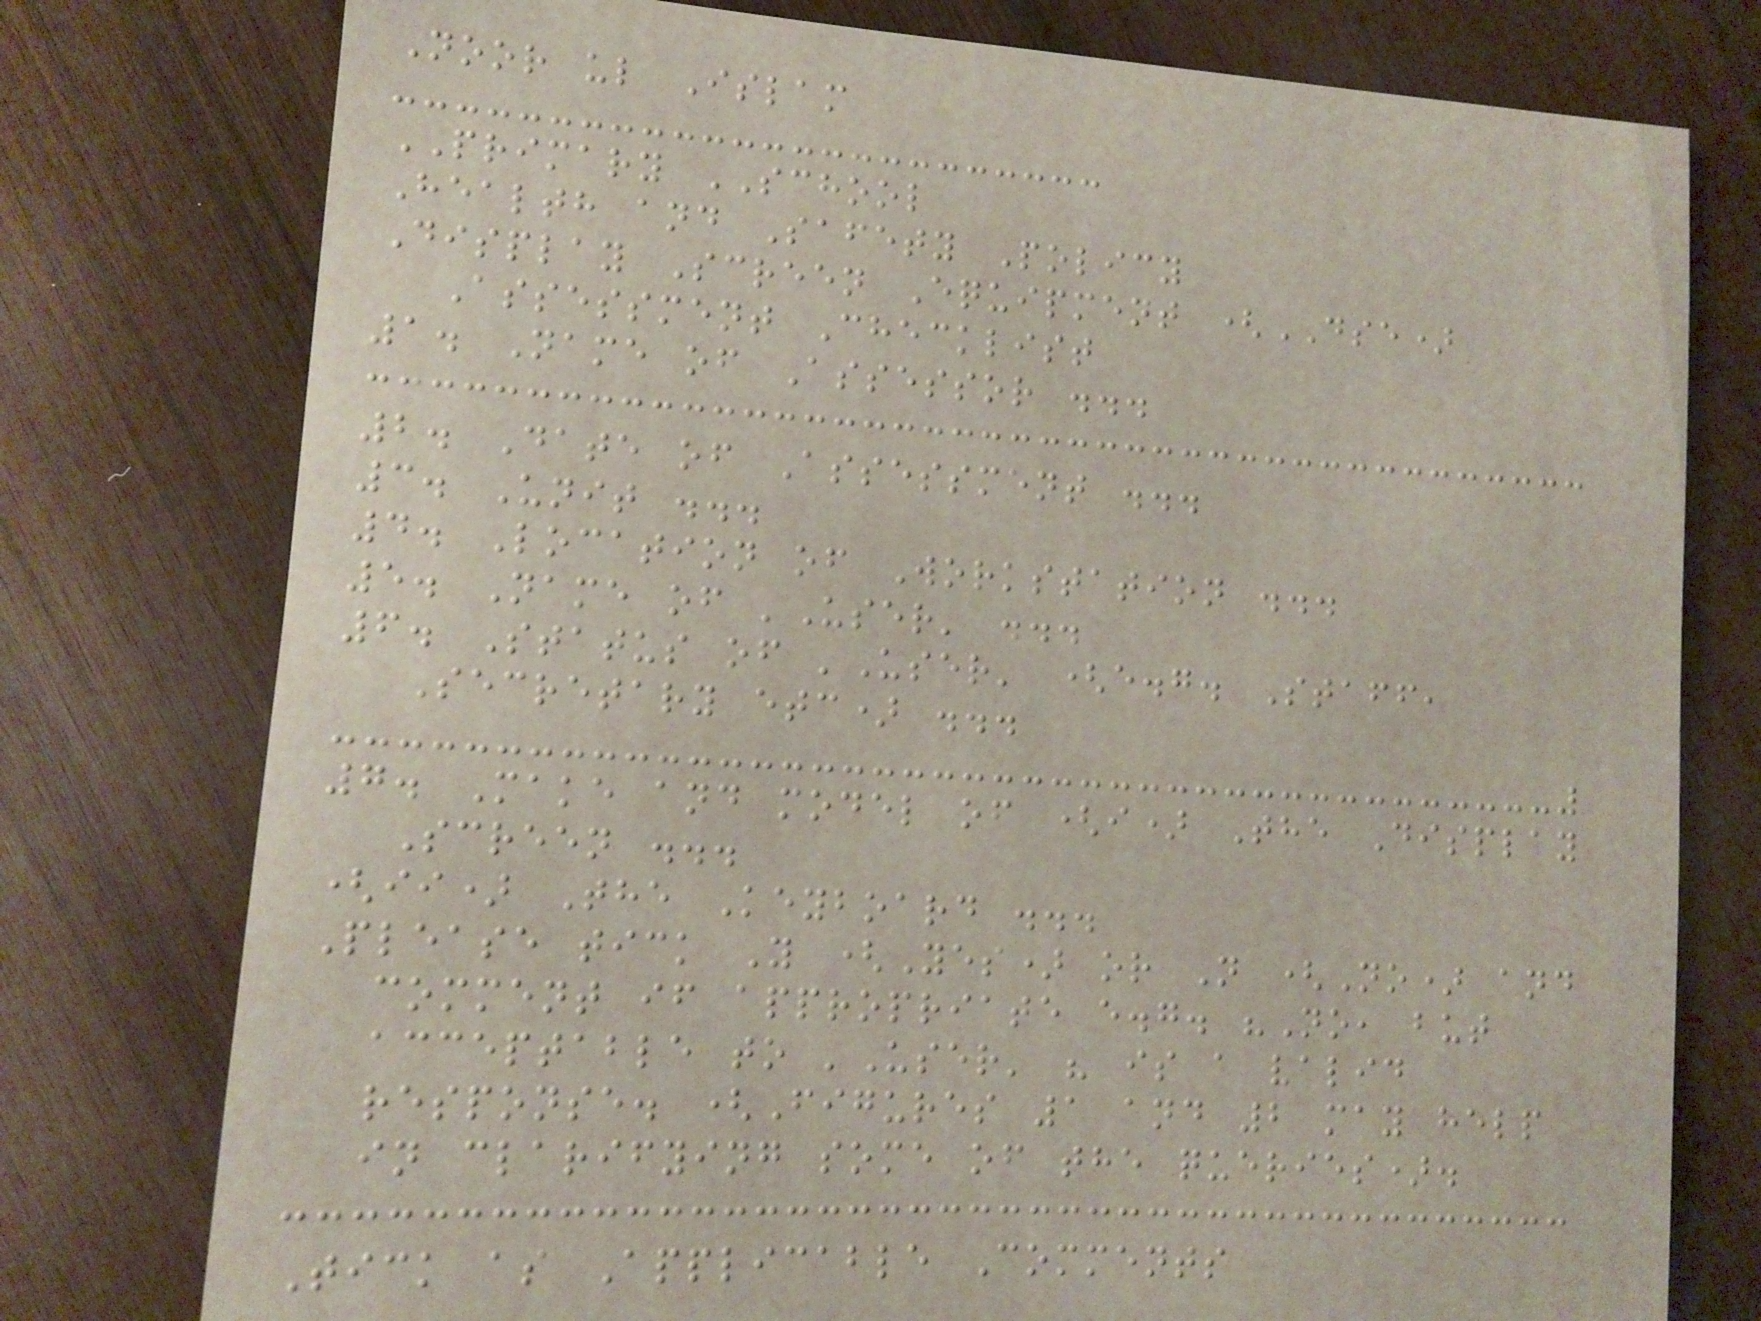Noor ul Islam
PRIMARY SCHOOL
Health and Safety Policy
Display Screen Equipment (DSE)
Assessment Checklist
1. Name of Assessor ...
2. Date of Assessment ...
3. Unit ...
4. Location of Workstation ...
5. Name of 'User' ...
6. Status of 'User' (e.g. Staff,
Secretary etc) ...
7. Make and model of (i) The Display
Screen ...
(ii) The Keyboard ...
Please tick Y (Yes) or N (No) and
comment if appropriate e.g. "No, but
acceptable to 'User' " is a valid
response. (Figures 1 and 2 may help
in clarifying some of the queries).
Tick as Applicable Comments
